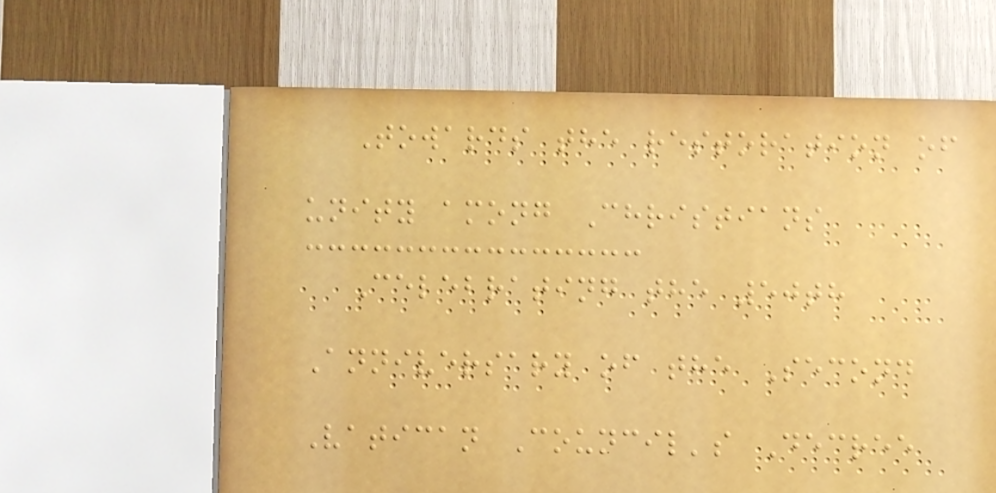Towards the restoration of
unity among Christians
Celebrating the 50th
Anniversary of the Second
Vatican Council's Decree
